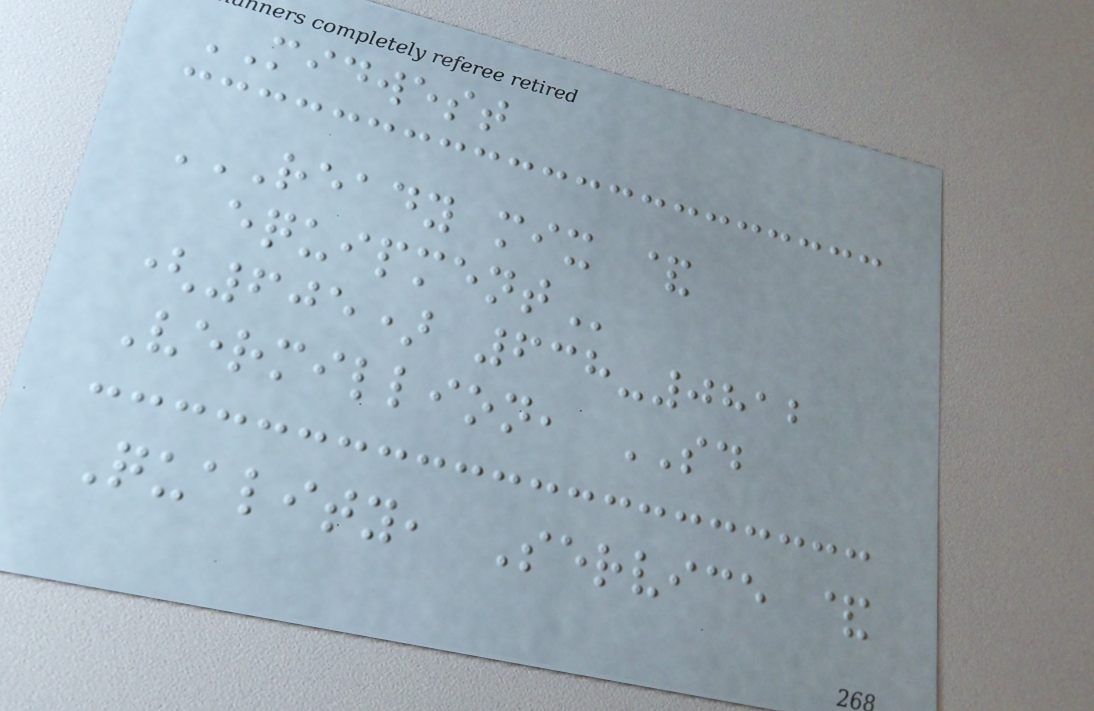MIDWEST
READY MIX &
EQUIPMENT
(605) 638-0812
Vermillion, SD
Quality, Service &
